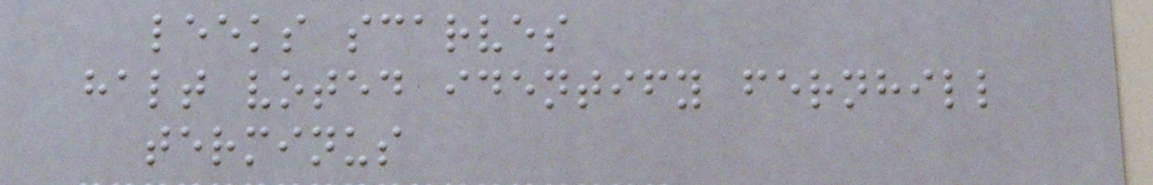leeks scarves
halt voted identify fernhill
terminus
